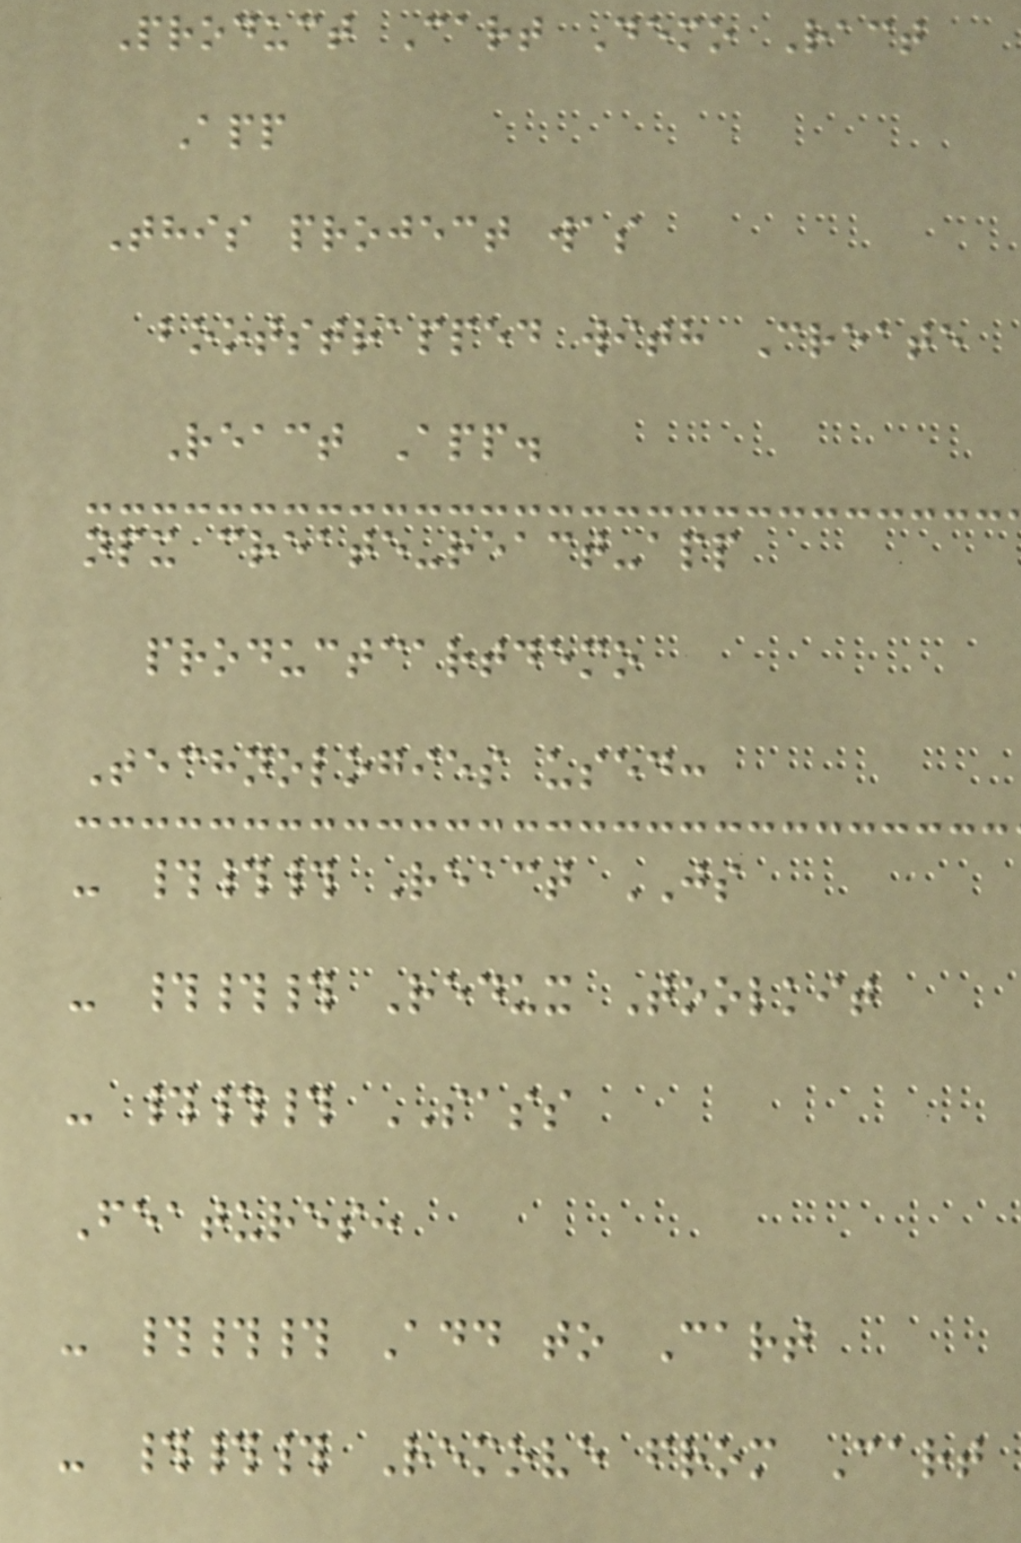Product Cart Demo Ract
App
This project was
bootstrapped with Create
React App.
npx create-react-app
productcartdemo
Technologies used:
- ### React JS
- ### Redux Toolkit
- ### SASS
Features:
- ### Add to Cart
- ### Remove from Cart
